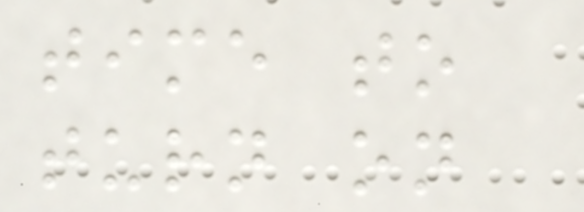time to
turn on
